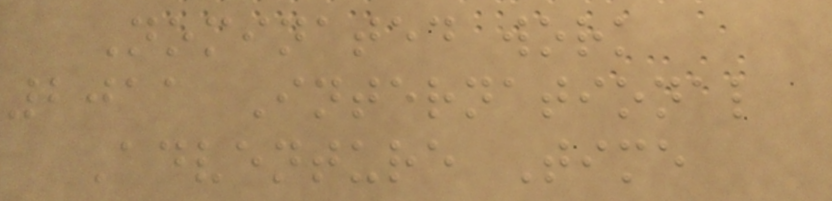Nominated work
2011 International
Adventure Time
